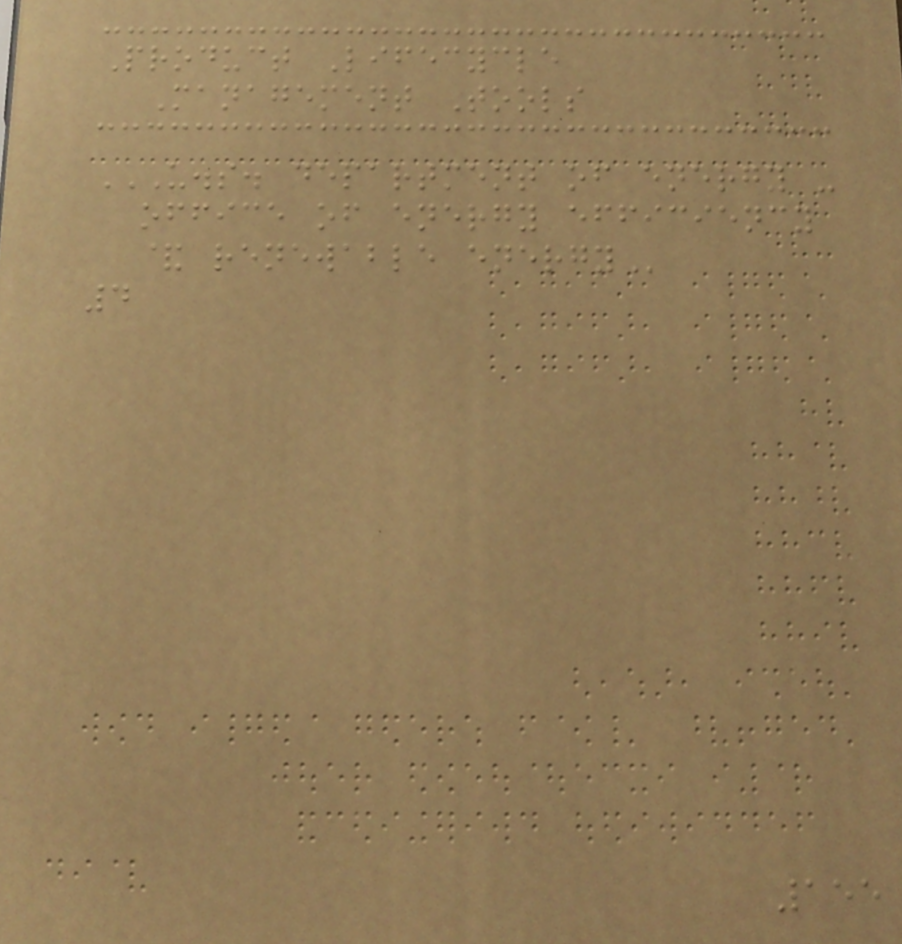Product Lifecycle
Management Tools
U.S. DEPARTMENT OF ENERGY -
OFFICE OF ENERGY EFFICIENCY
& RENEWABLE ENERGY
4
155
